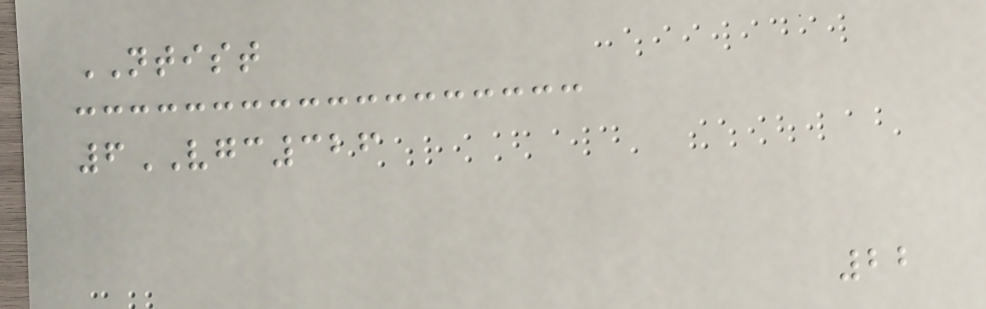NTIST
6VGC326
22
